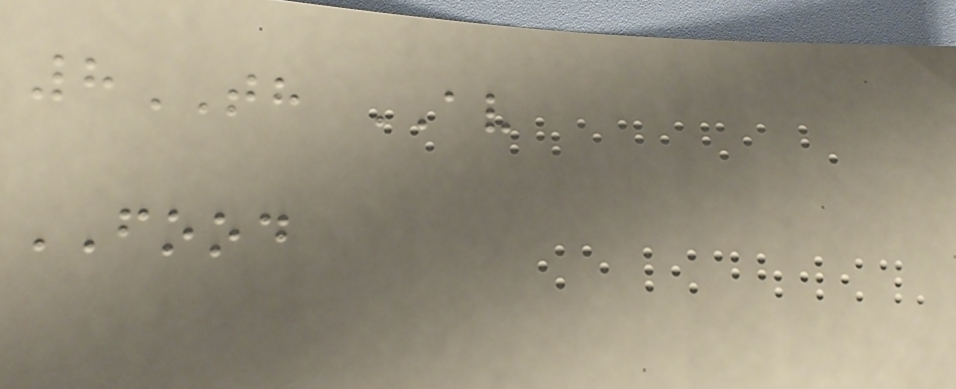8TH AV
FOOD
